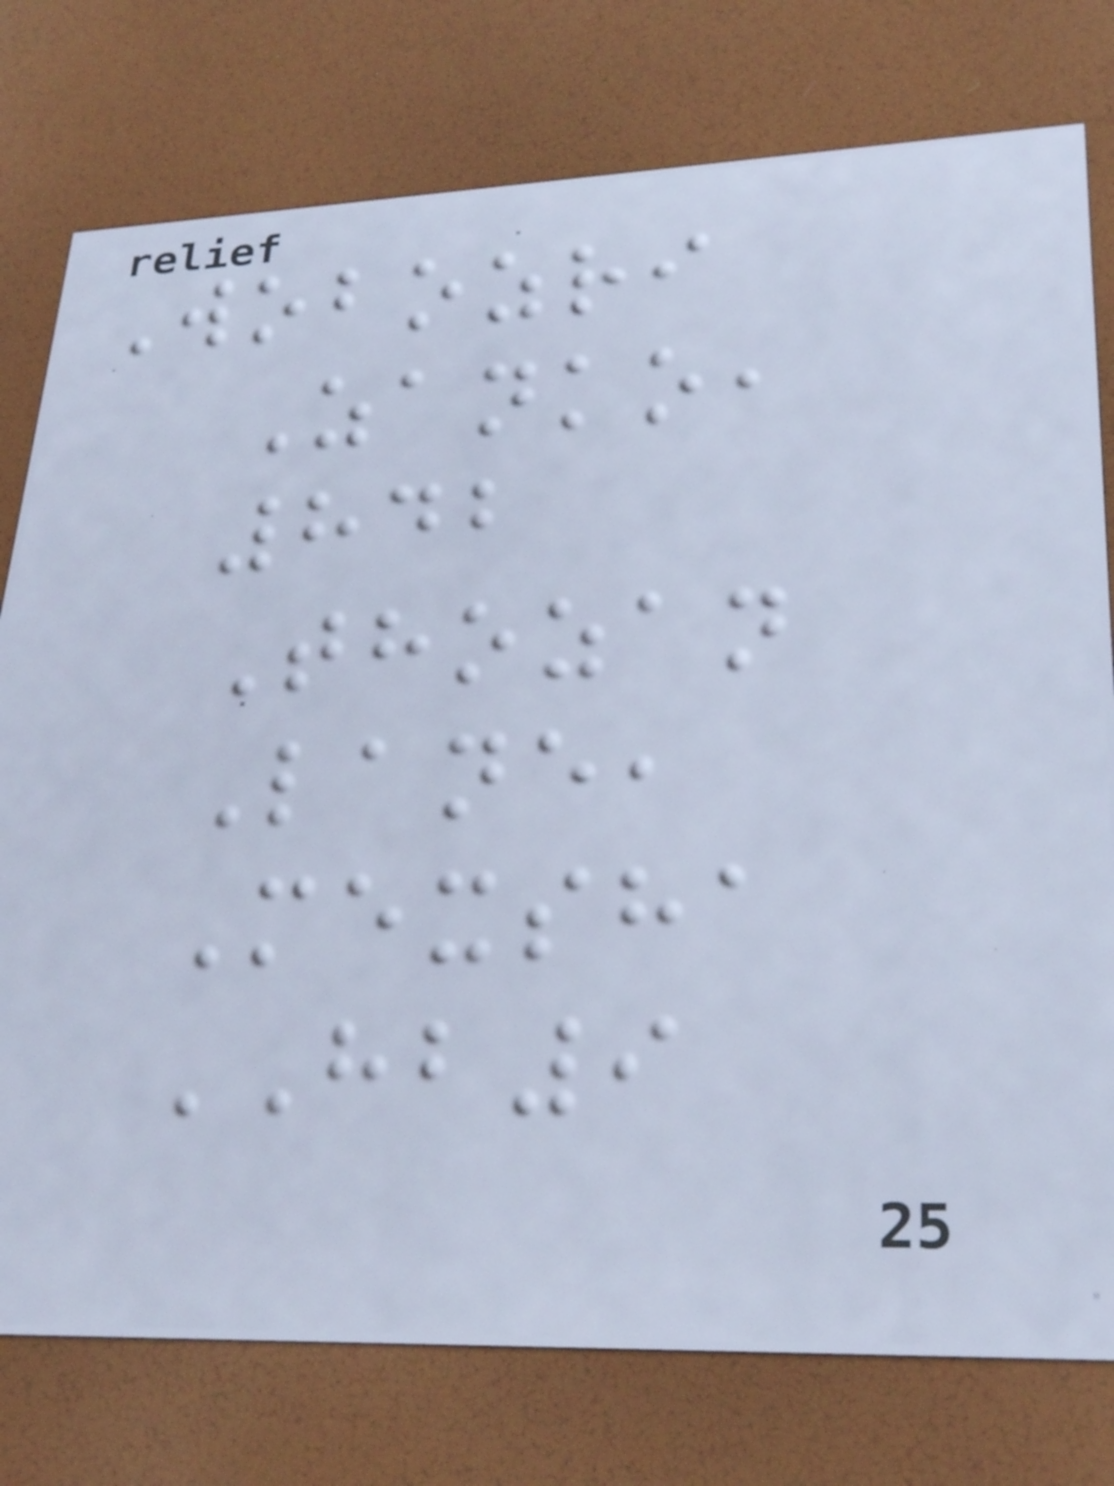Wobozri
Zanko,
842
Thozan
Lane,
Mexsha
HB9
